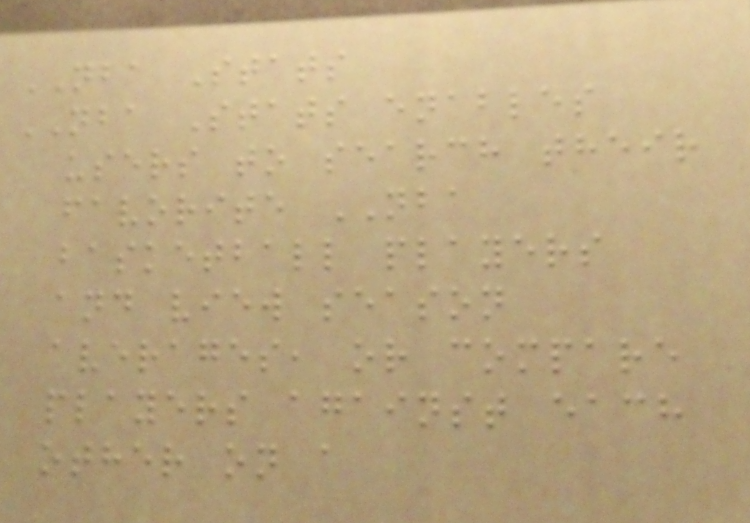NBA Stats
NBA Stats enables
users to search their
favorite NBA
basketball players
and view season
averages, or compare
players against each
other on a
